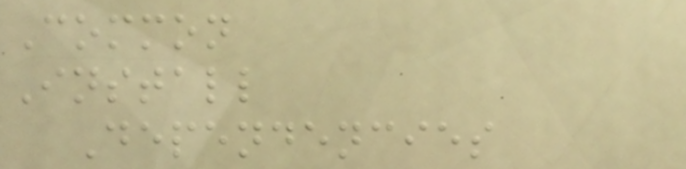Common
Install
Dependencies
